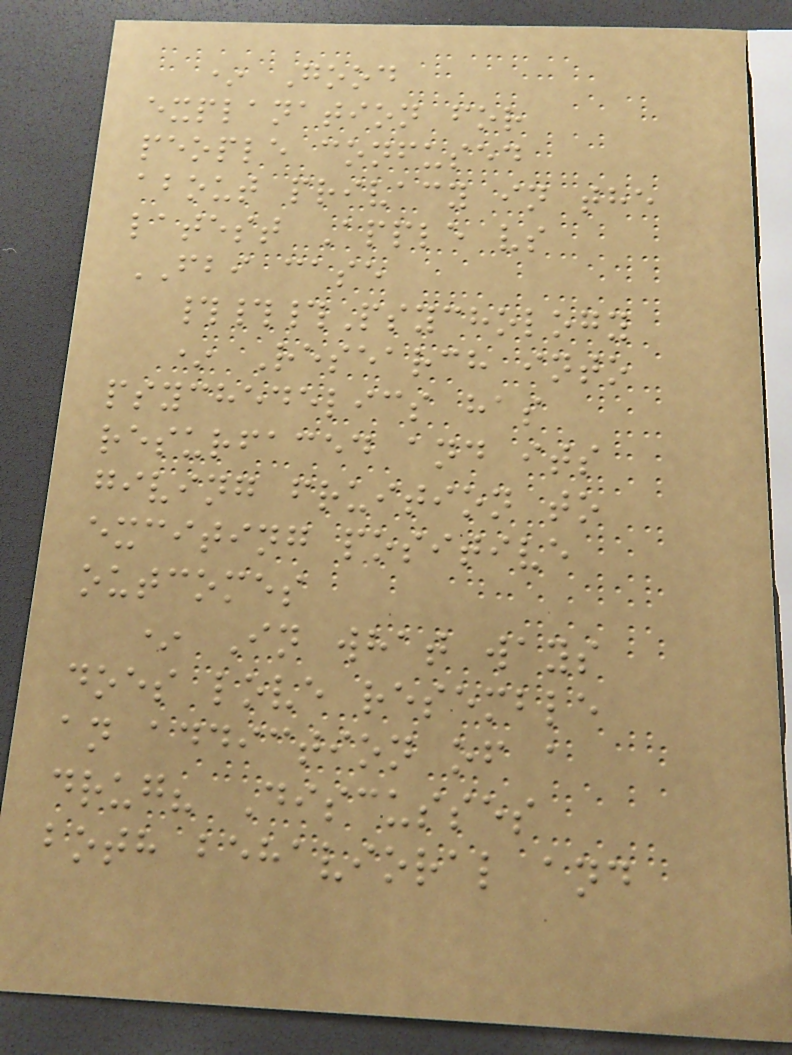* Good
explanation for
people confused
about privacy in the
latest Apple vs
FBI case
###Psychology
* Research into
psychedelics has
resurfaced and its
giving fruition to
exciting positive
outcomes
* In what ways
does love resemble
an addiction of a
drug? Discusses
both behavioral and
